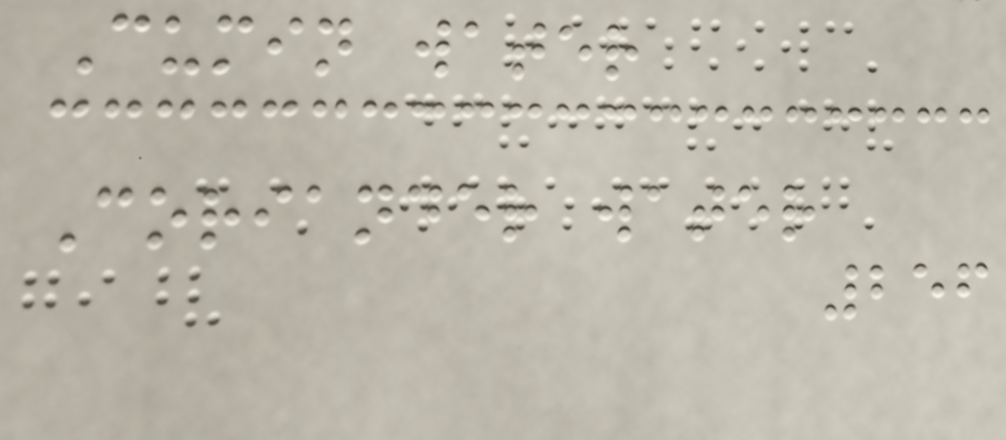Cumin water
Coriander water
256
